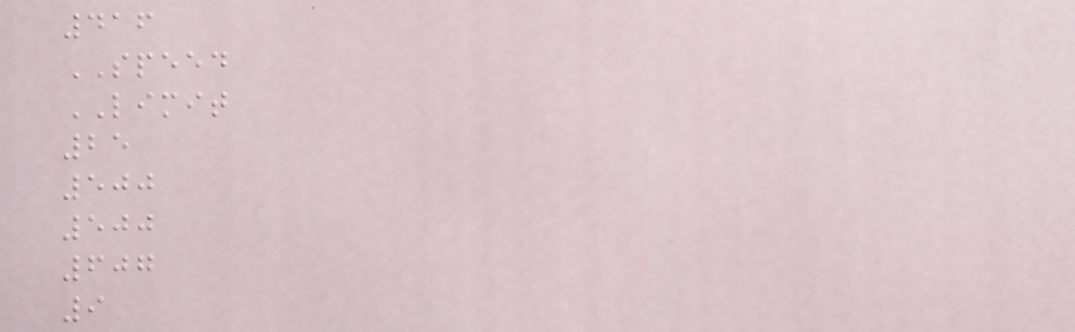416
SPEED
LIMIT
25
500
500
607
9
